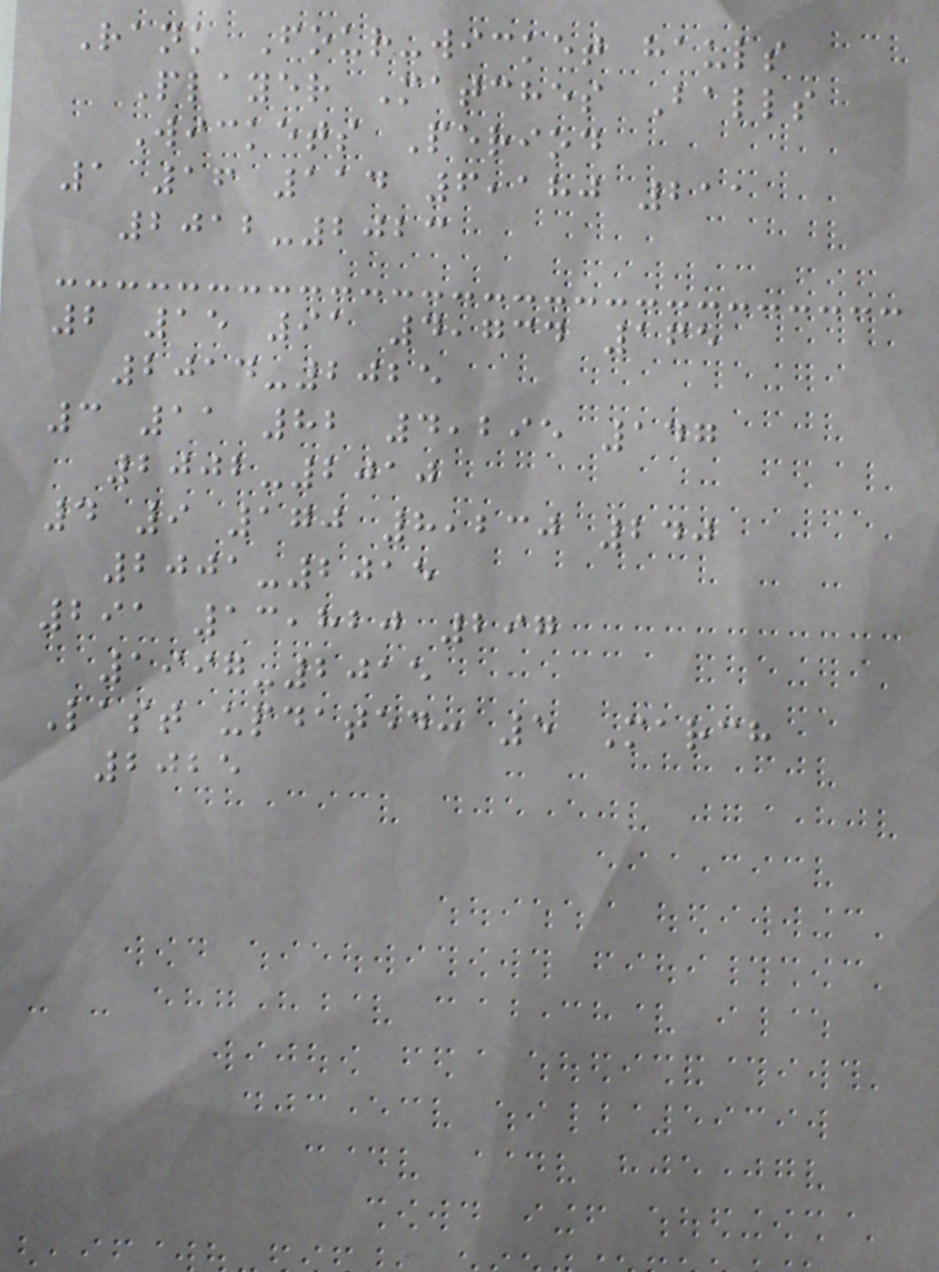Rank Four-wicket hauls
Player Matches Balls
Wickets Period
1 16 114 6,180 211
2012-2023
2 15 91 4,734 165
2014-2025
3 11 82 4,295 147
2002-2010
4 9 170 8,230 240
2001-2015
291 13,820 297
1997-2015
Last updated: 5 March
2025
